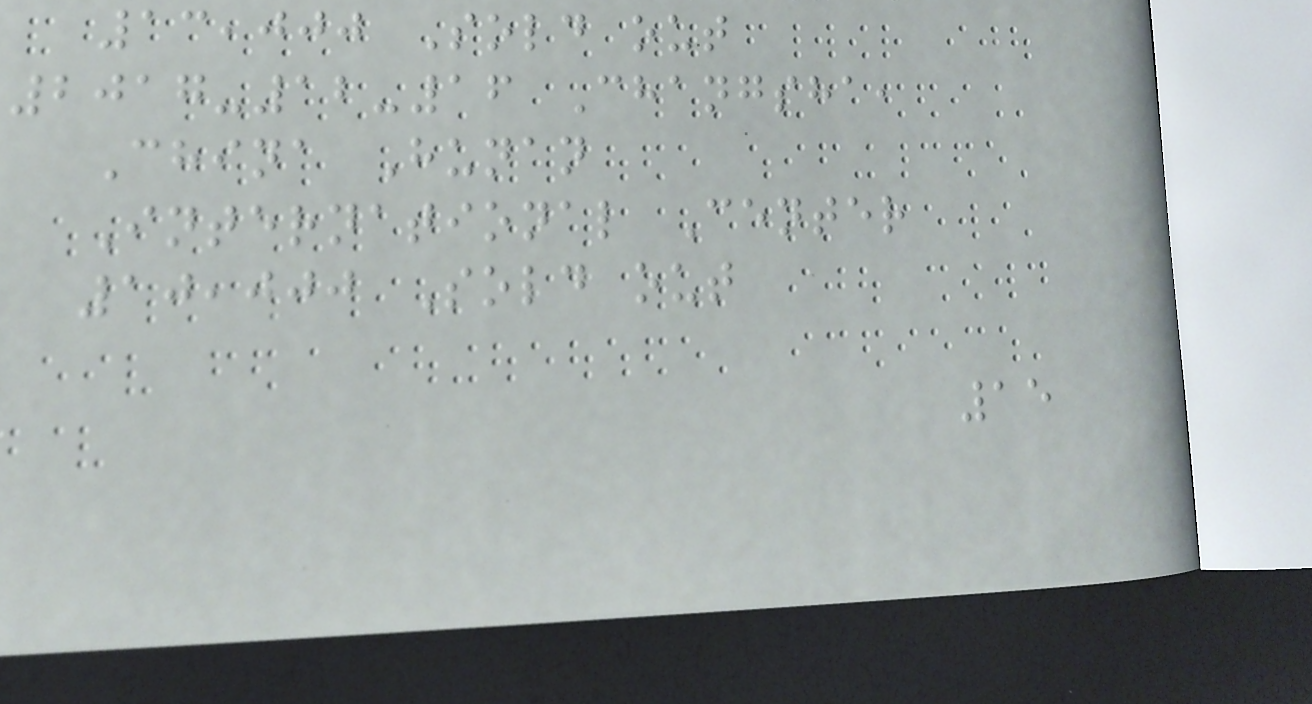13,000 Sold out
2017-12-16 Changsha,
China Hunan
International Center
10,000 Sold out
15
